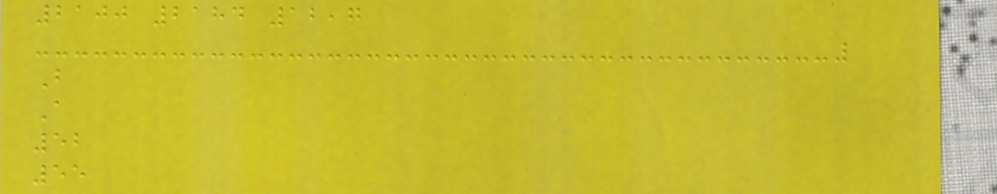2100 2184 12,7
B
A
52
55
